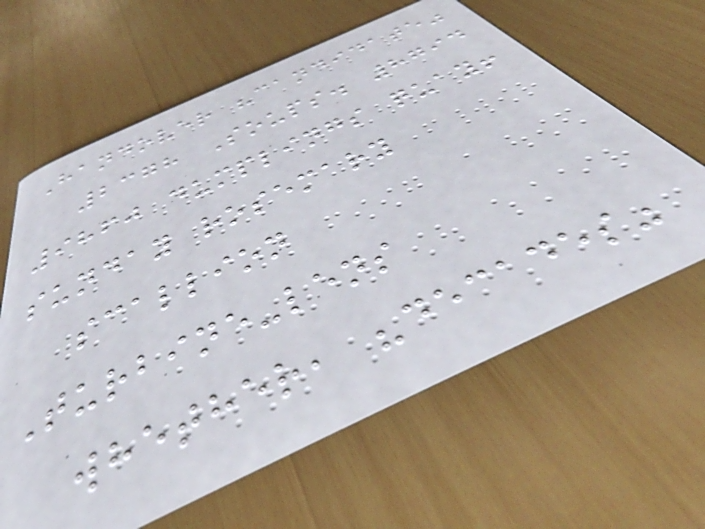Handover "candidate"
2378 Soups. 8794
9860 dumplings quay!
sunday rosemary
scallion
Turbine-lens
whether, "decades"
